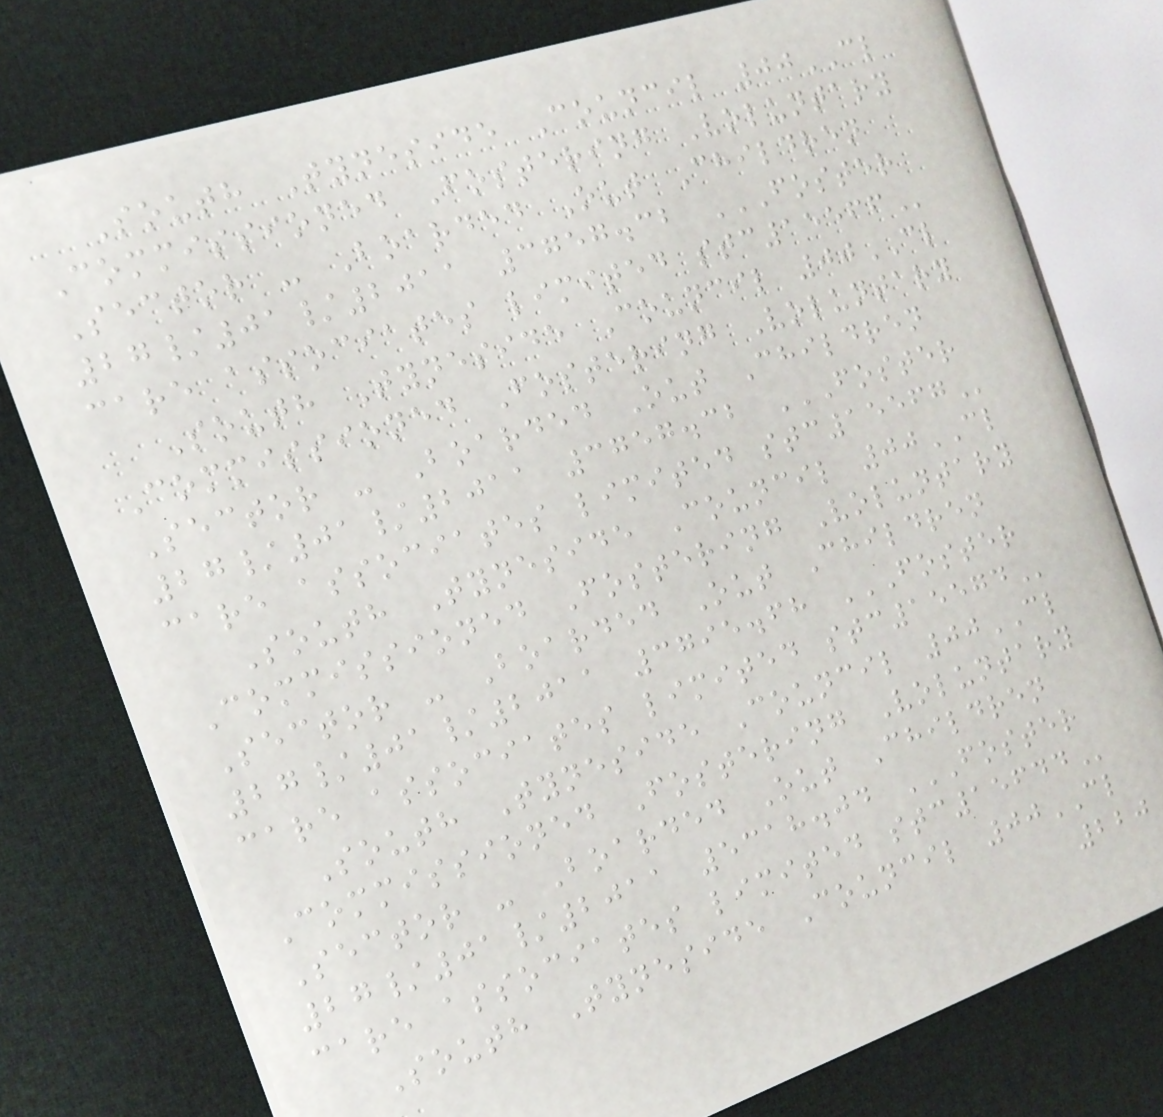South Tyneside Council 00CL
Commissioned Fostering Voluntary
Sector - Boarded Out Children
27/01/2011 3757.32 FOSTER
CARE ASSOCIATES LIMITED STC15566
South Tyneside Council 00CL
Commissioned Fostering Voluntary
Sector - Boarded Out Children
27/01/2011 3757.32 FOSTER
CARE ASSOCIATES LIMITED STC15567
South Tyneside Council 00CL
Commissioned Fostering Voluntary
Sector - Boarded Out Children
27/01/2011 3795.68 FOSTER
CARE ASSOCIATES LIMITED STC15574
South Tyneside Council 00CL
Commissioned Fostering Voluntary
Sector - Boarded Out Children
27/01/2011 5318.04 FOSTER
CARE ASSOCIATES LIMITED STC15644
South Tyneside Council 00CL
220
